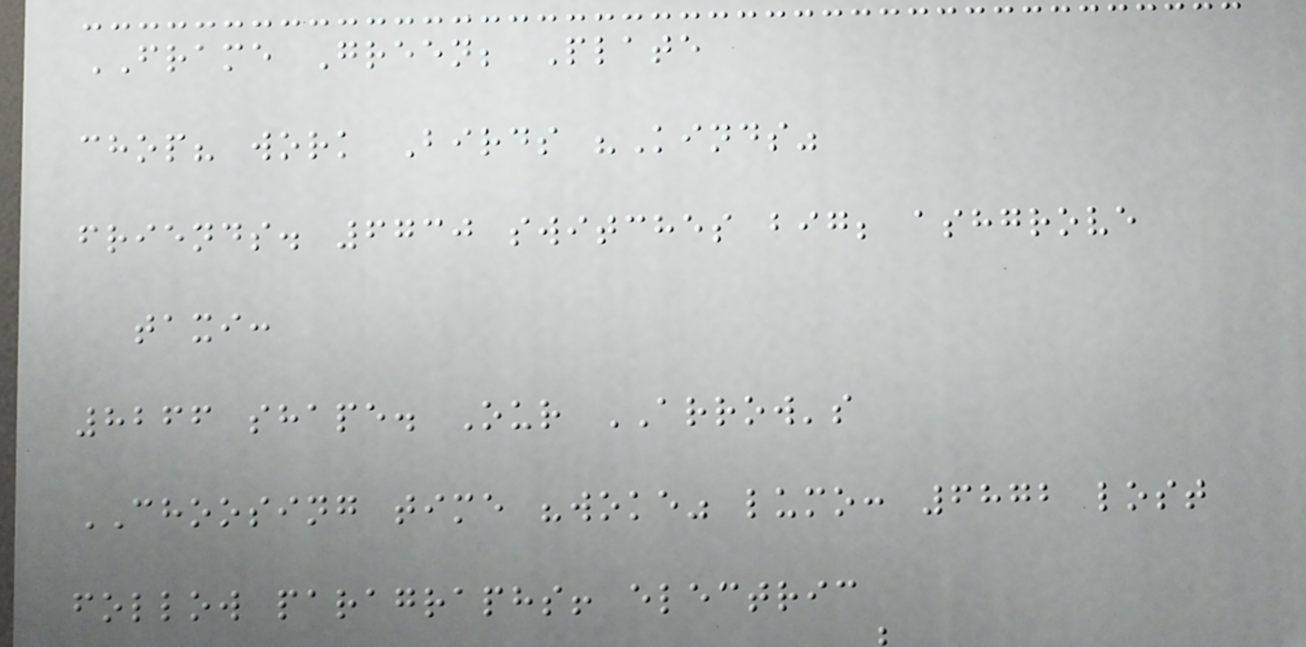FRAME Green; Plate
chop? work Birds "Kinds"
friends. 6730 switches big; ashgrove
taxi:
8266 shape. Our ARROW's
CHOOSING time "woke" lumo: 6872 lost
follow paragraphs! electric
